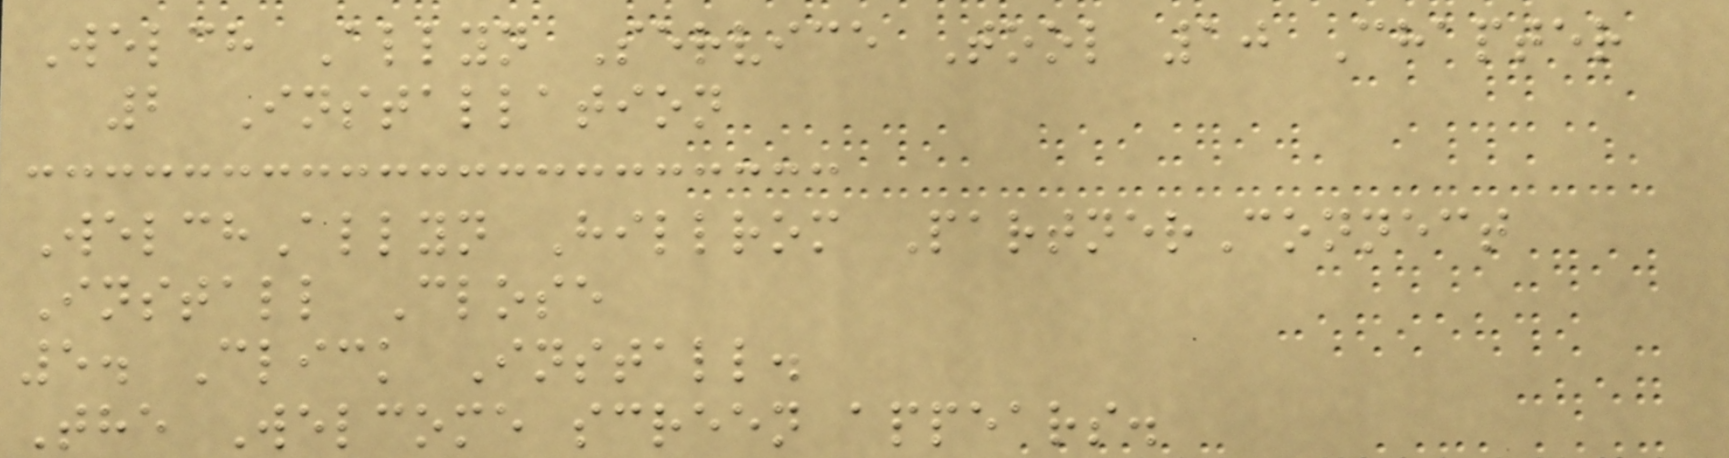Welch Allyn Service Tool 10 Chapter
2 Installation
WelchAllyn Hillrom PartnerConnect
Install Close
5. Click Install.
The Welcome screen appears.
